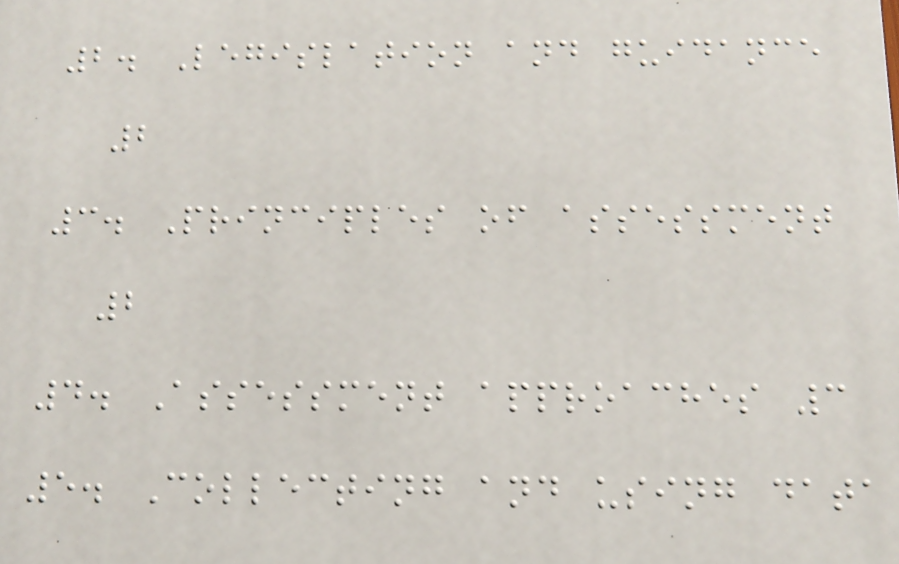2. Legislation and guidance
2
3. Principles of assessment
2
4. Assessment approaches 3
5. Collecting and using data
